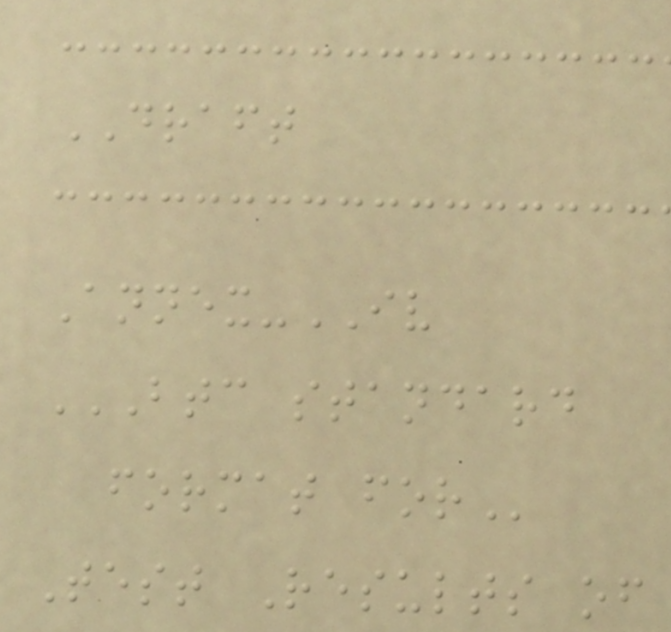DRAFT
Annex-IV
BTC STANDARD
FORMAT FOR
Test Results of
